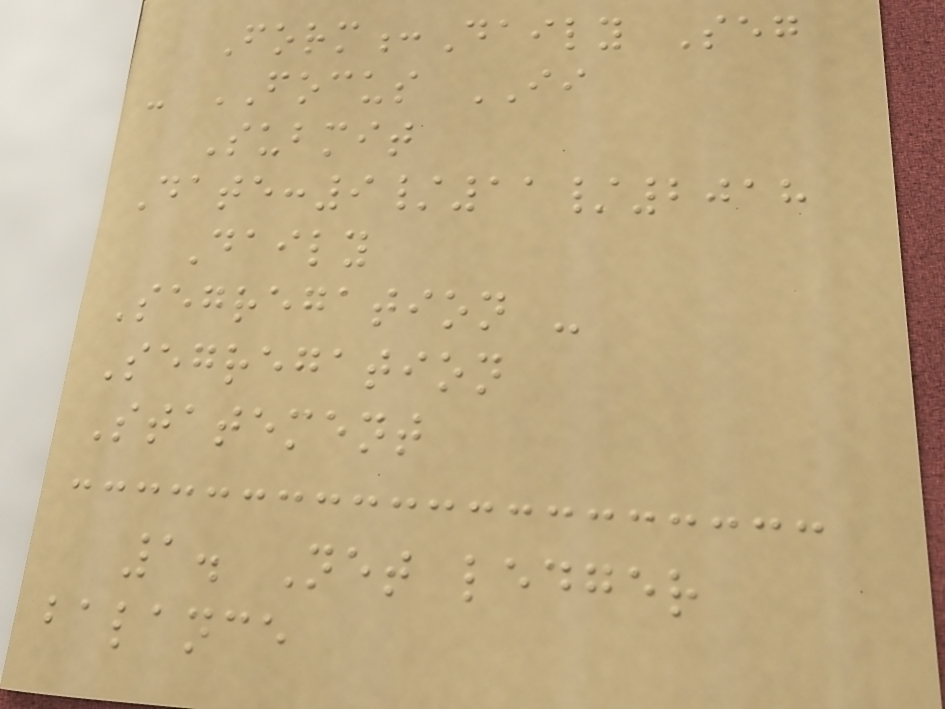Form:Daily Seg
- FOCUS II
Submit
Date:9/11/2018
Daily
Segregation -
Segregation
Statement
1. Net ledger
balance
